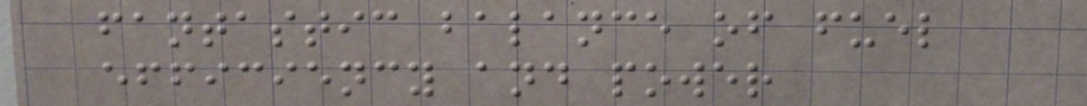fantastic balance of fuel
efficiency and power
